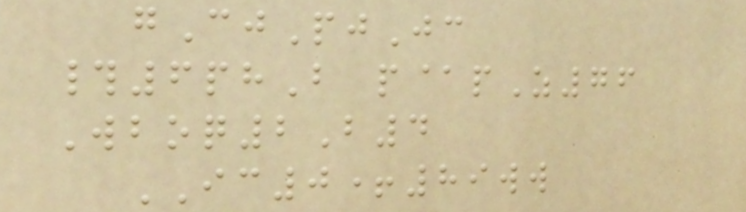gCjPjJc
#6phB p@pZ76
Wboq2B4
IC0+89ww
